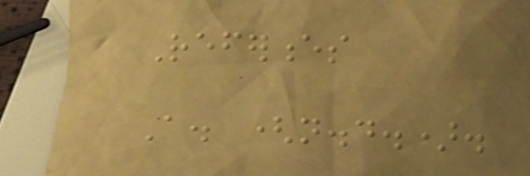References
A. (n.d.).
